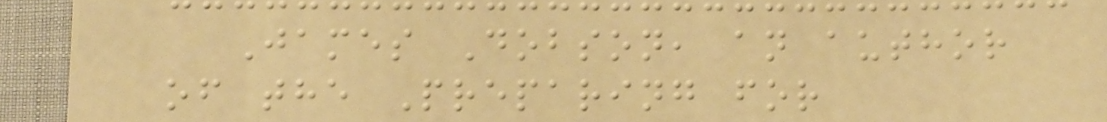James Dobson, an author
of the Preparing for
